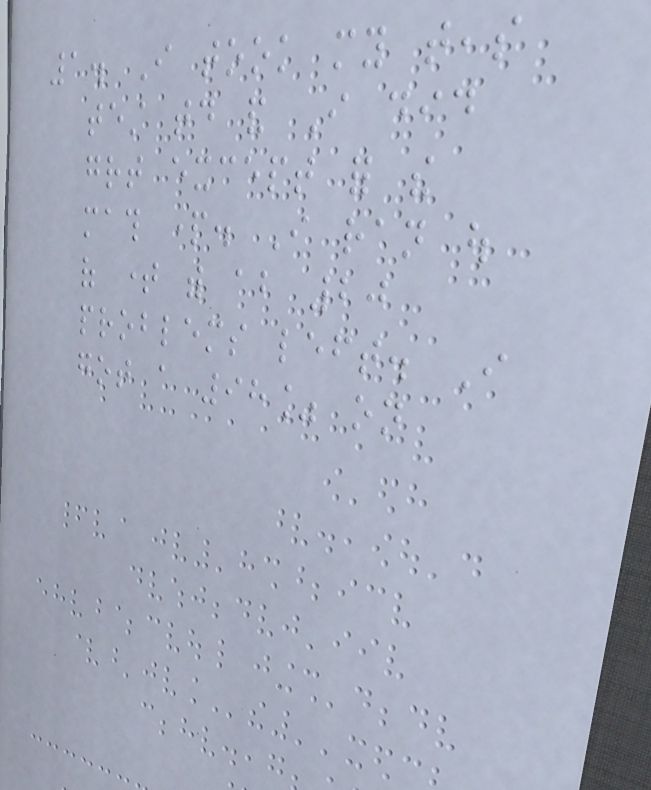1. I took my teas
test today and I did
great except for the
math part. I ran out
of time with about 20
problems left. I
got a 98% on
